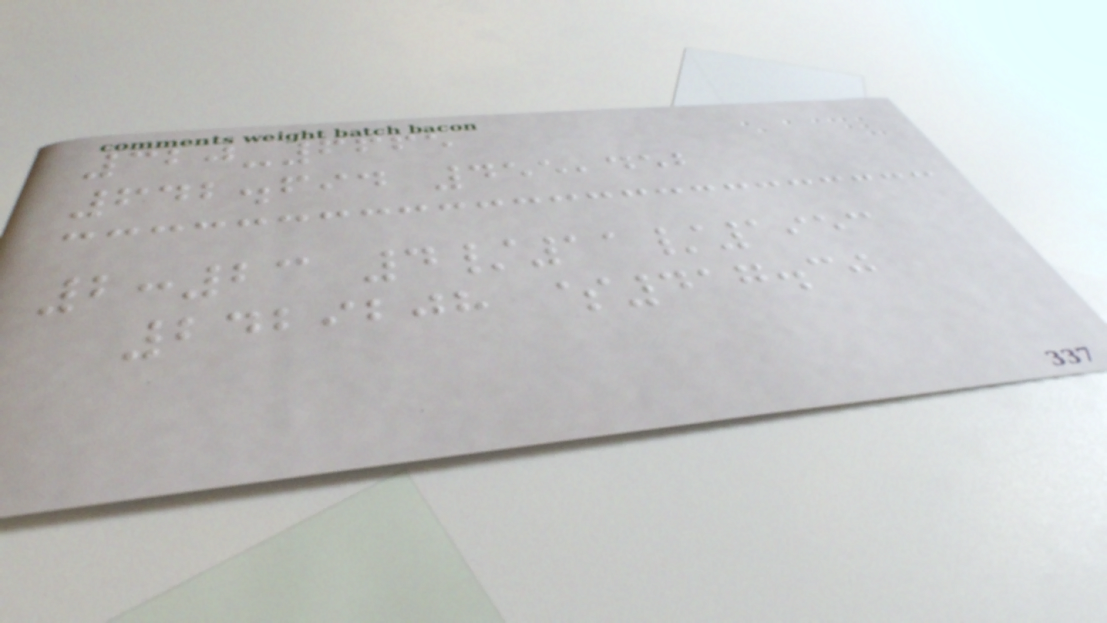320-6665
642.694 455,452
2:23 4/11/1953
2429208 $417.30
